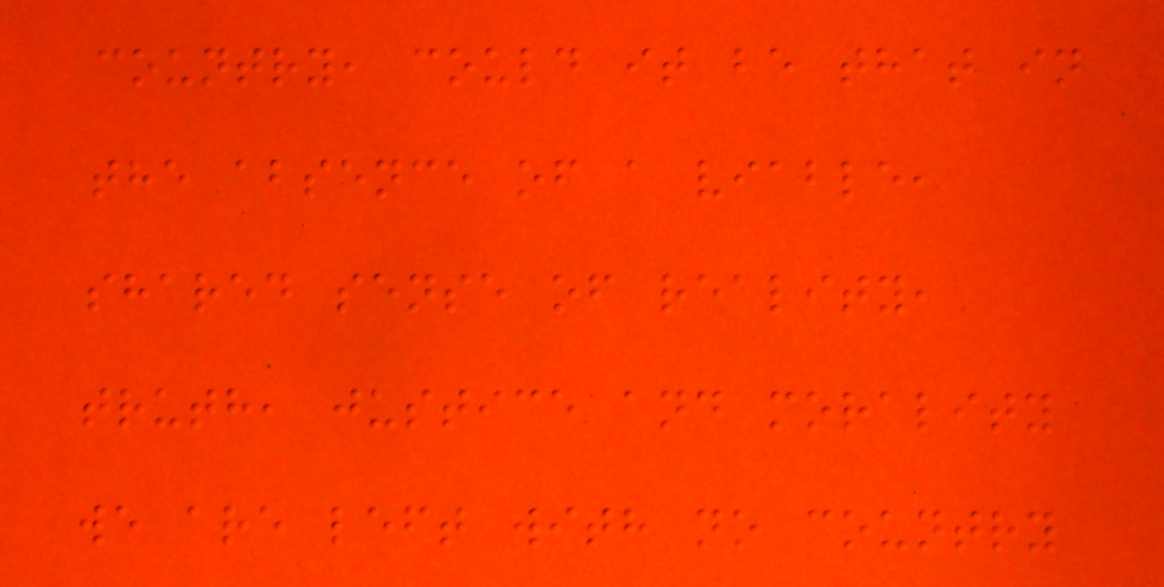country, could it be that in
the absence of a viable,
shared sense of reality,
truth, justice and morality
we are left with no country
